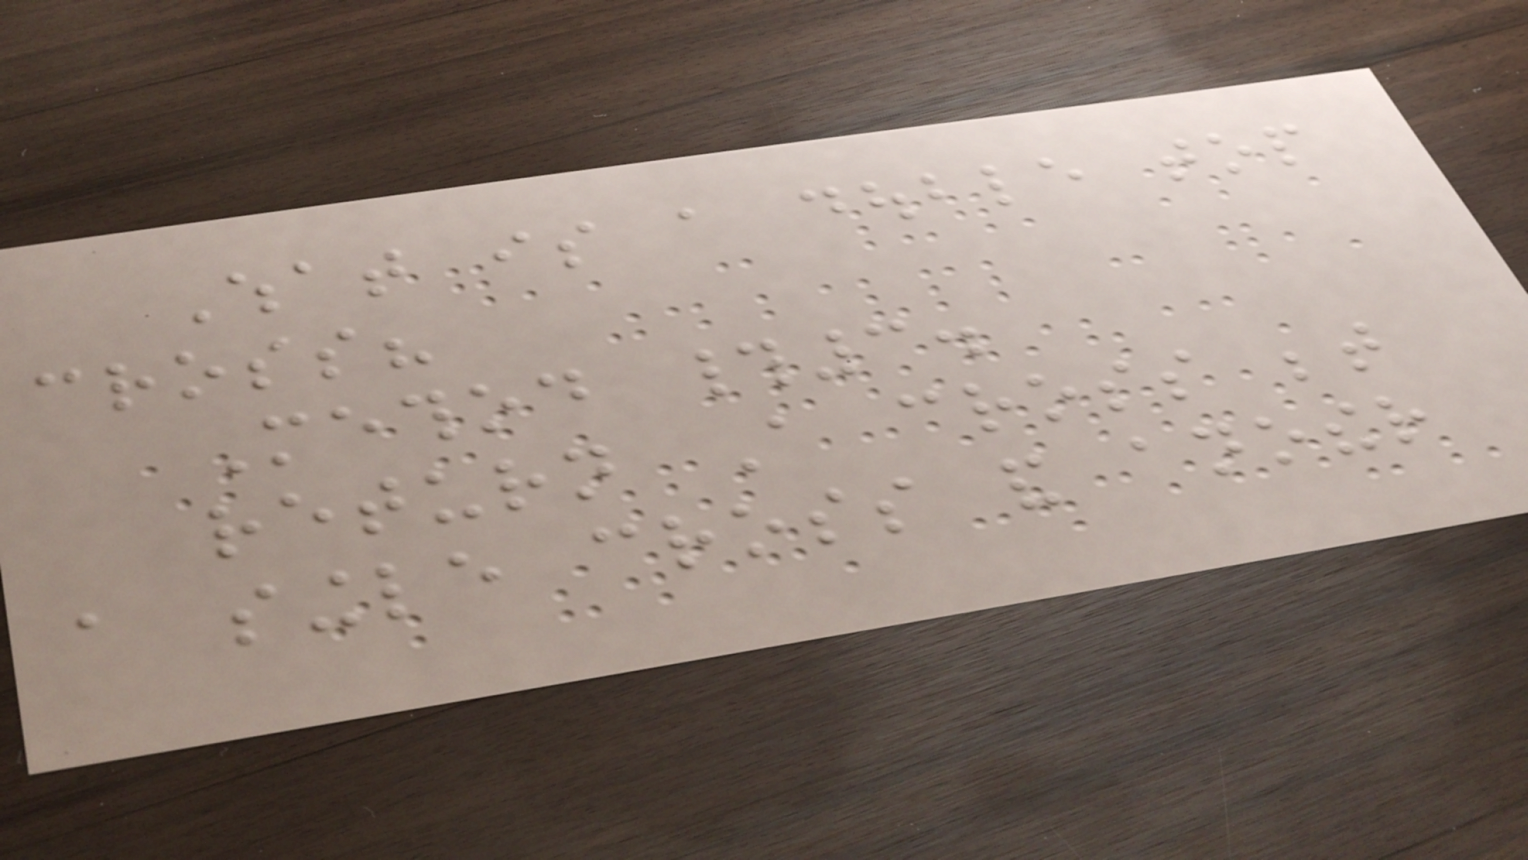What is a double top
cross?
Method #3.
return A cross between
a single cross and another
